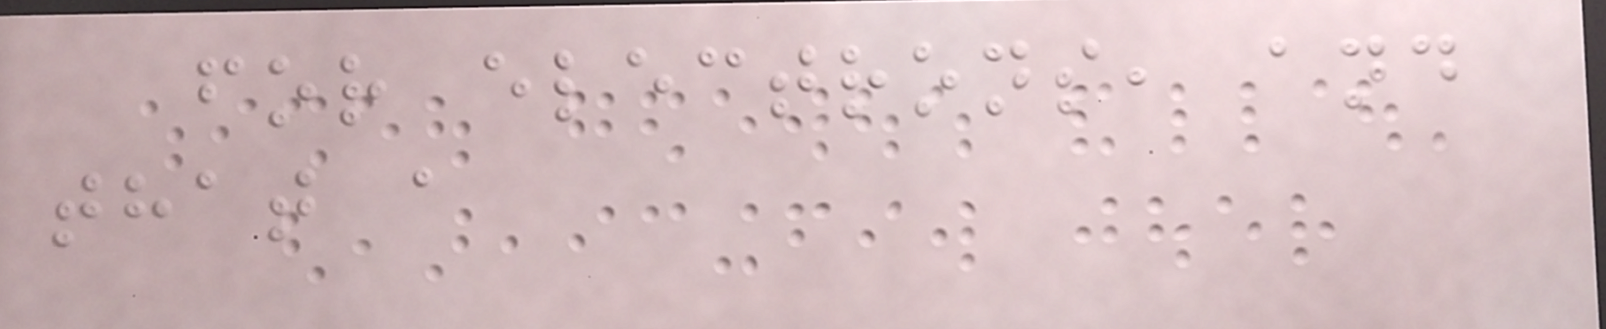for electrons, and
that a
